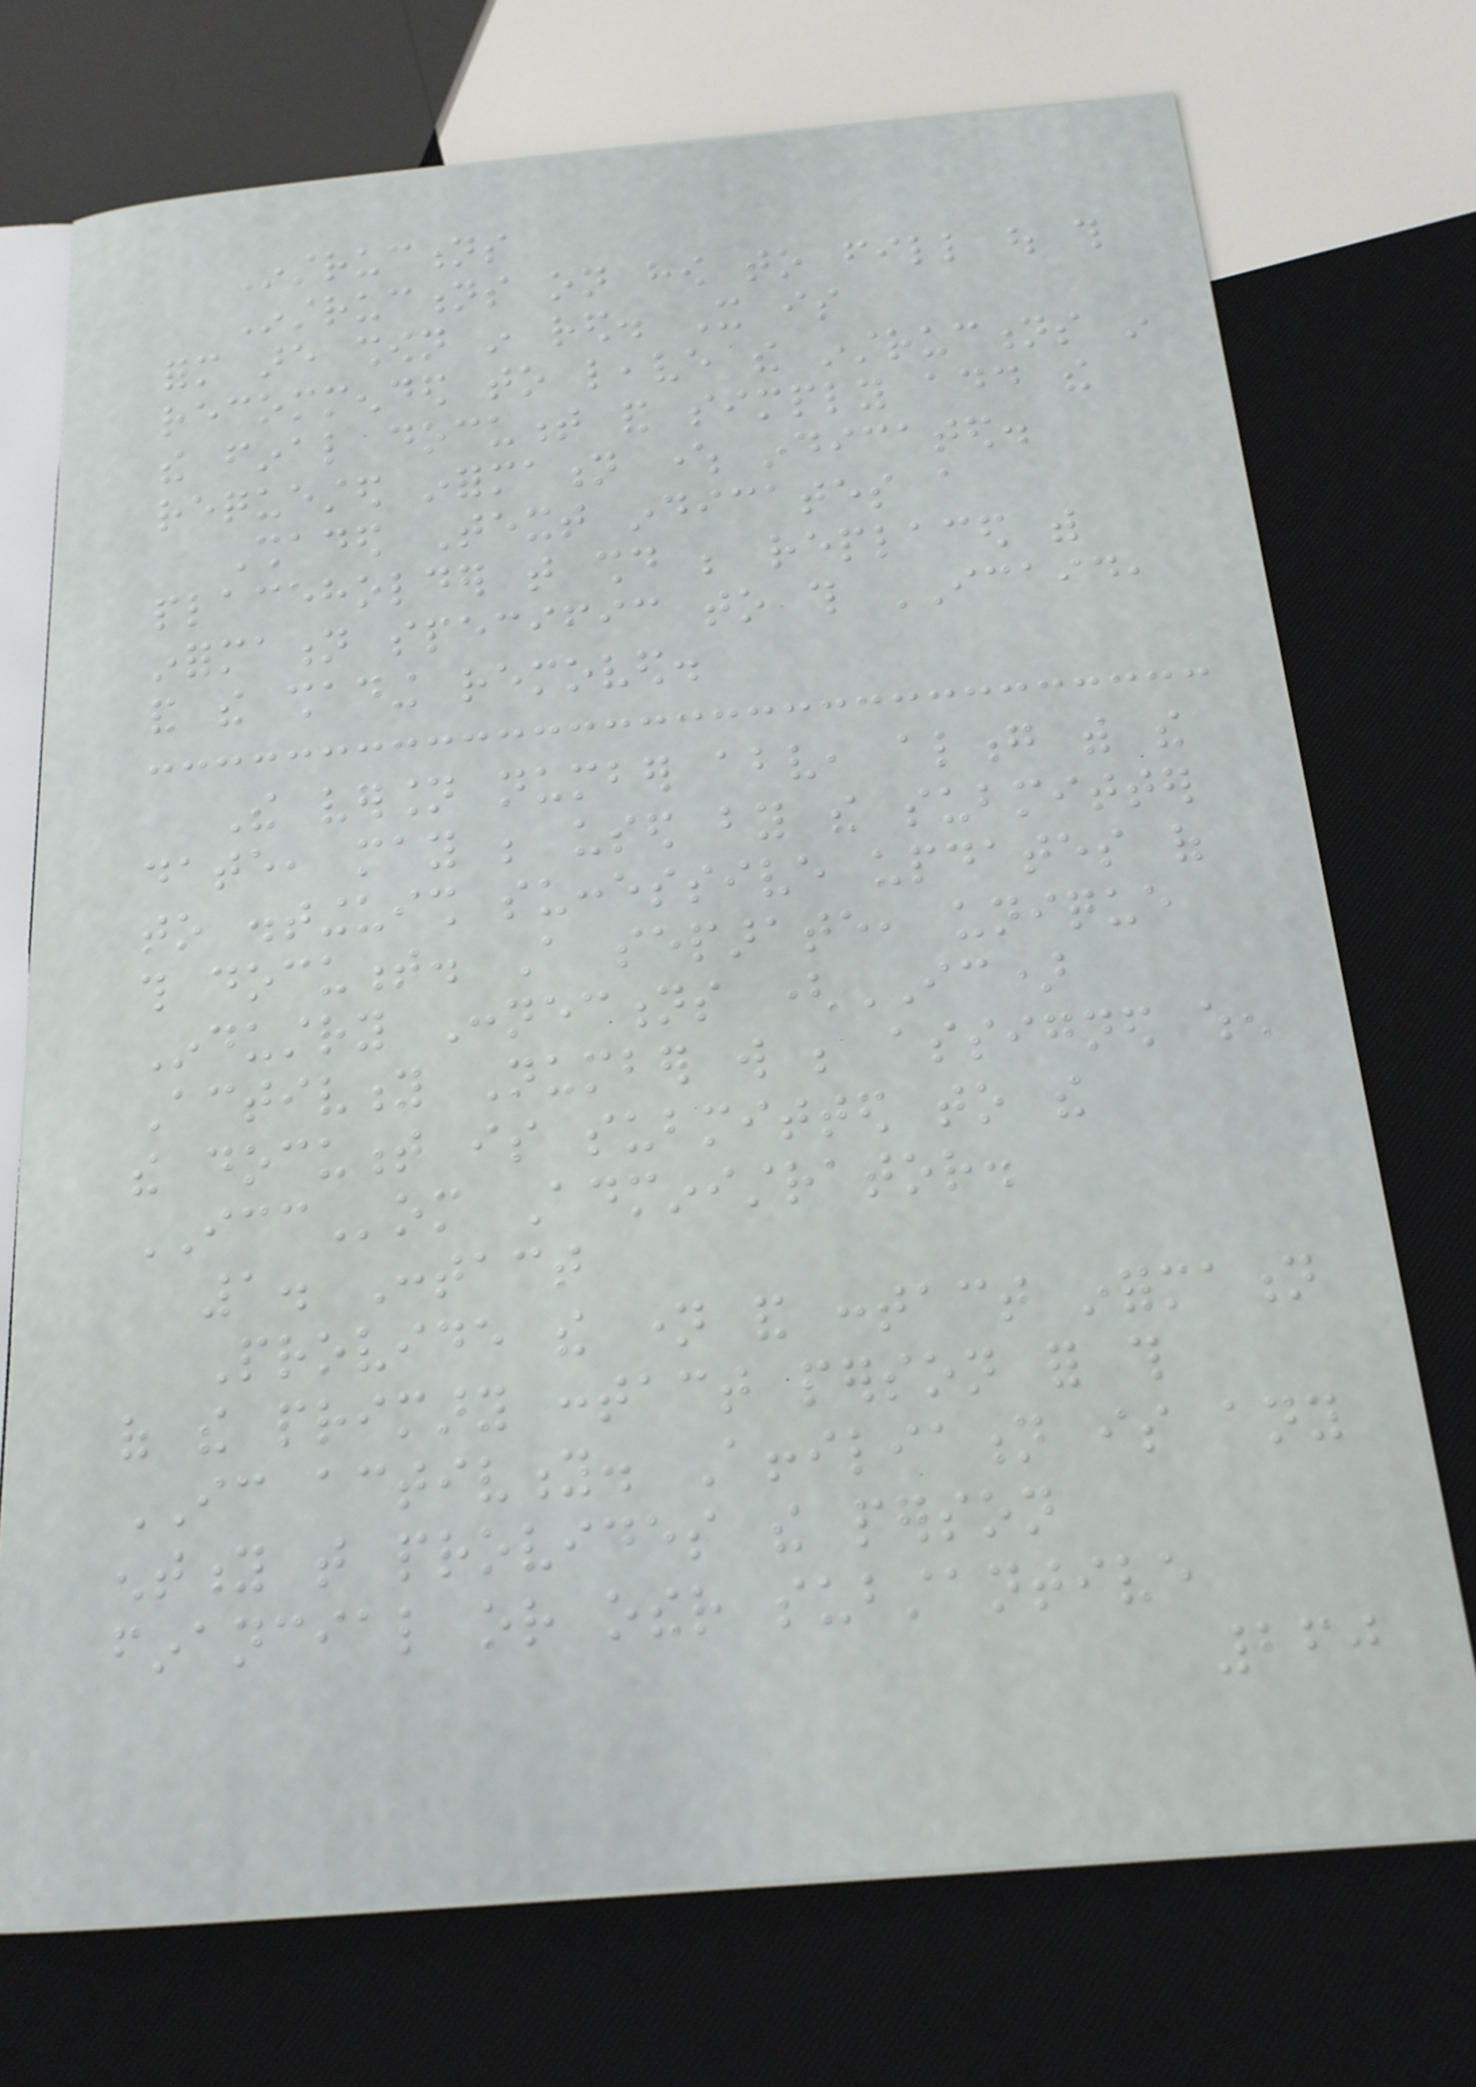Instructions
Instructions on how to fill out this
form are shown in red. It is
recommended to leave the instructions in
the final document and simply add the
requested information where indicated.
Shaded Text indicates a
placeholder that should be replaced with
information specific to this ICAID,
and the shading removed.
The version number above, along with the
date, may be used by the submitter
to distinguish successive updates of
this document. A separate, unique
Industry Connections (IC)
Activity Number will be assigned when
the document is submitted to the
ICCom Administrator.
1. Contact
Provide the name and contact information
of the primary contact person for this
IC activity. Affiliation is any
entity that provides the person
financial or other substantive
260
